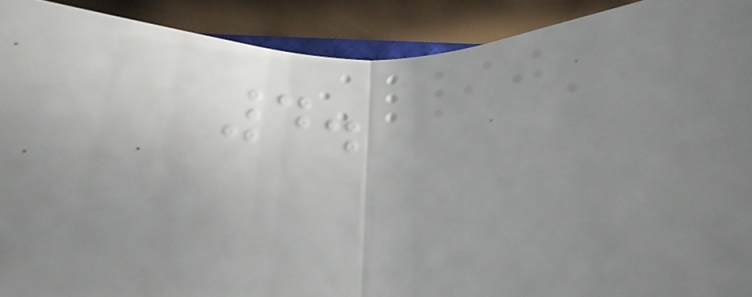4.
